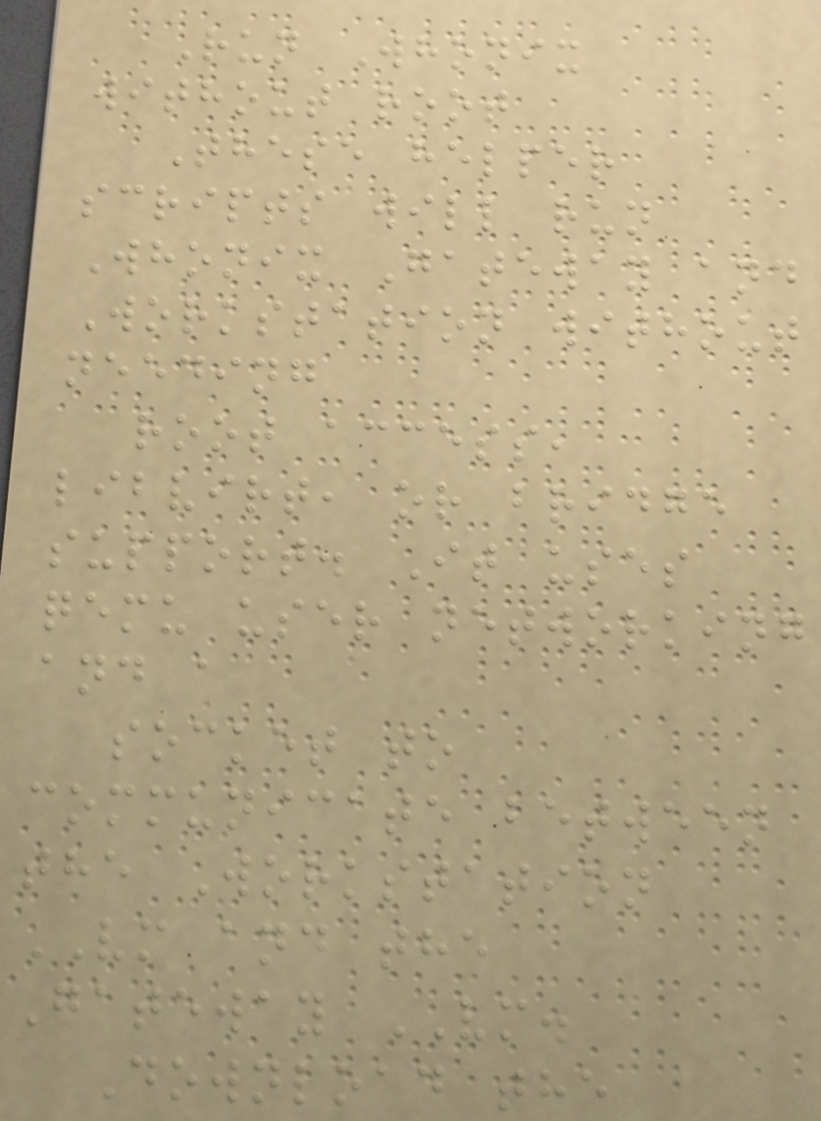Run Whonix
without root
These helper
scripts will run
Whonix Gateway and
Workstation without
needing
root access,
libvirt, or bridge
support. It uses
qemu user networking
and a
socket to
communicate between
the Workstation
VM and the
Gateway VM.
Download the
